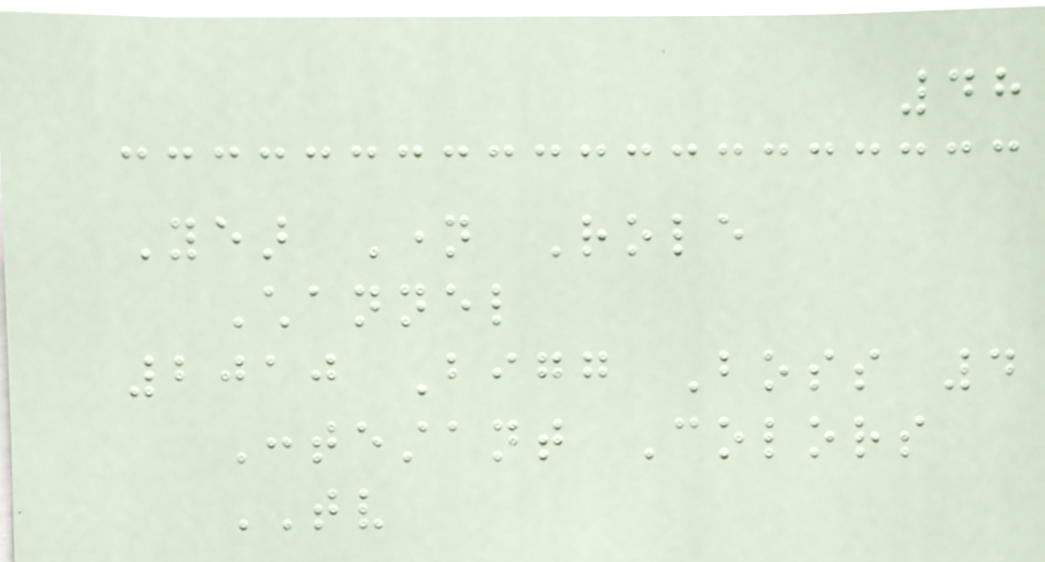48
Year Name Role
Channel
2010 Bigg Boss 4
Contestant Colors
TV
